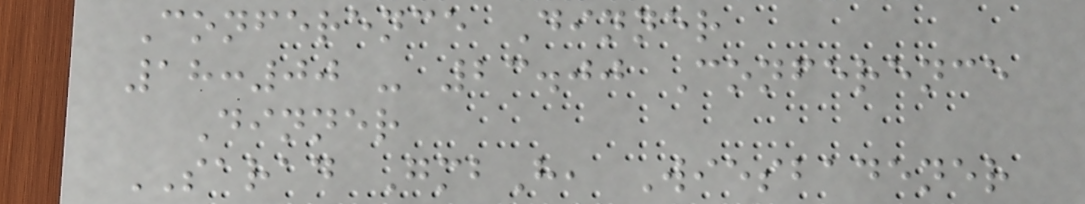Conference Dinner
18:00 - 23.00 Conference
Dinner
SARAD GmbH, Wiesbadener
